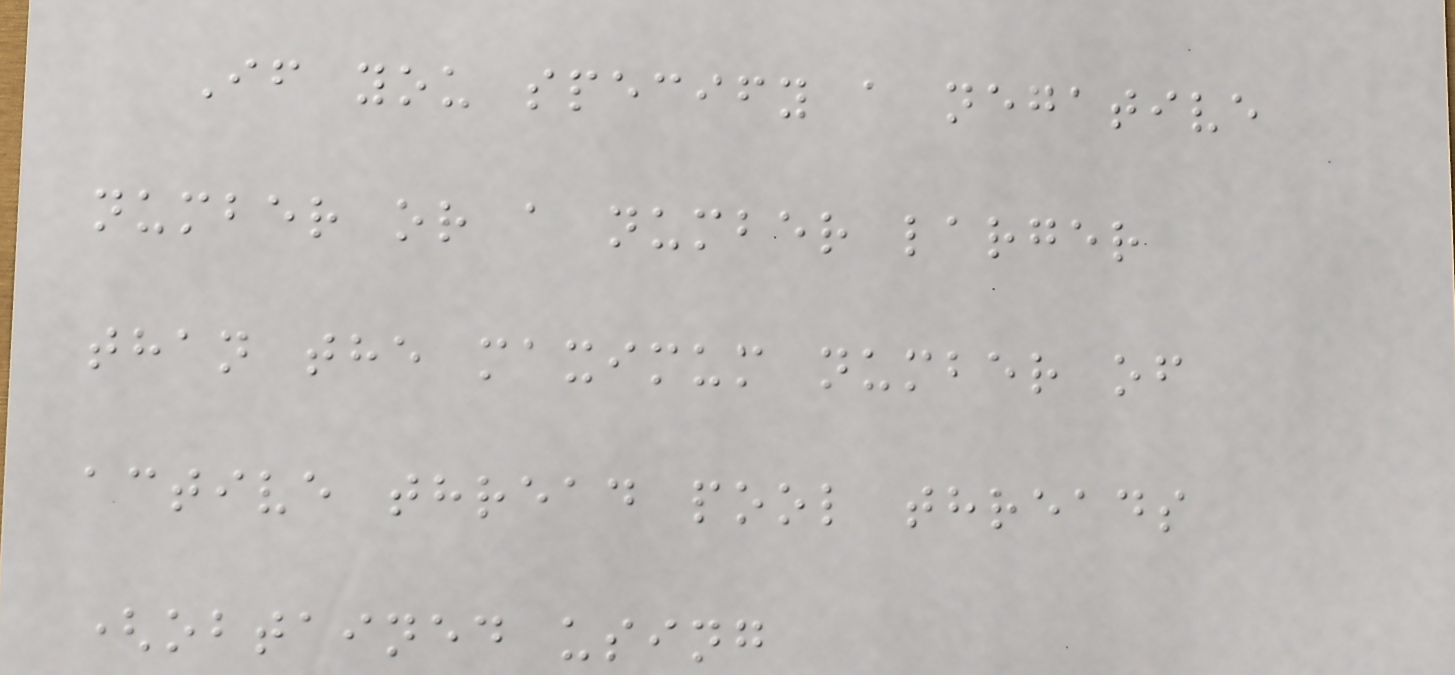If you specify a negative
number or a number larger
than the maximum number of
active thread pool threads
(obtained using
